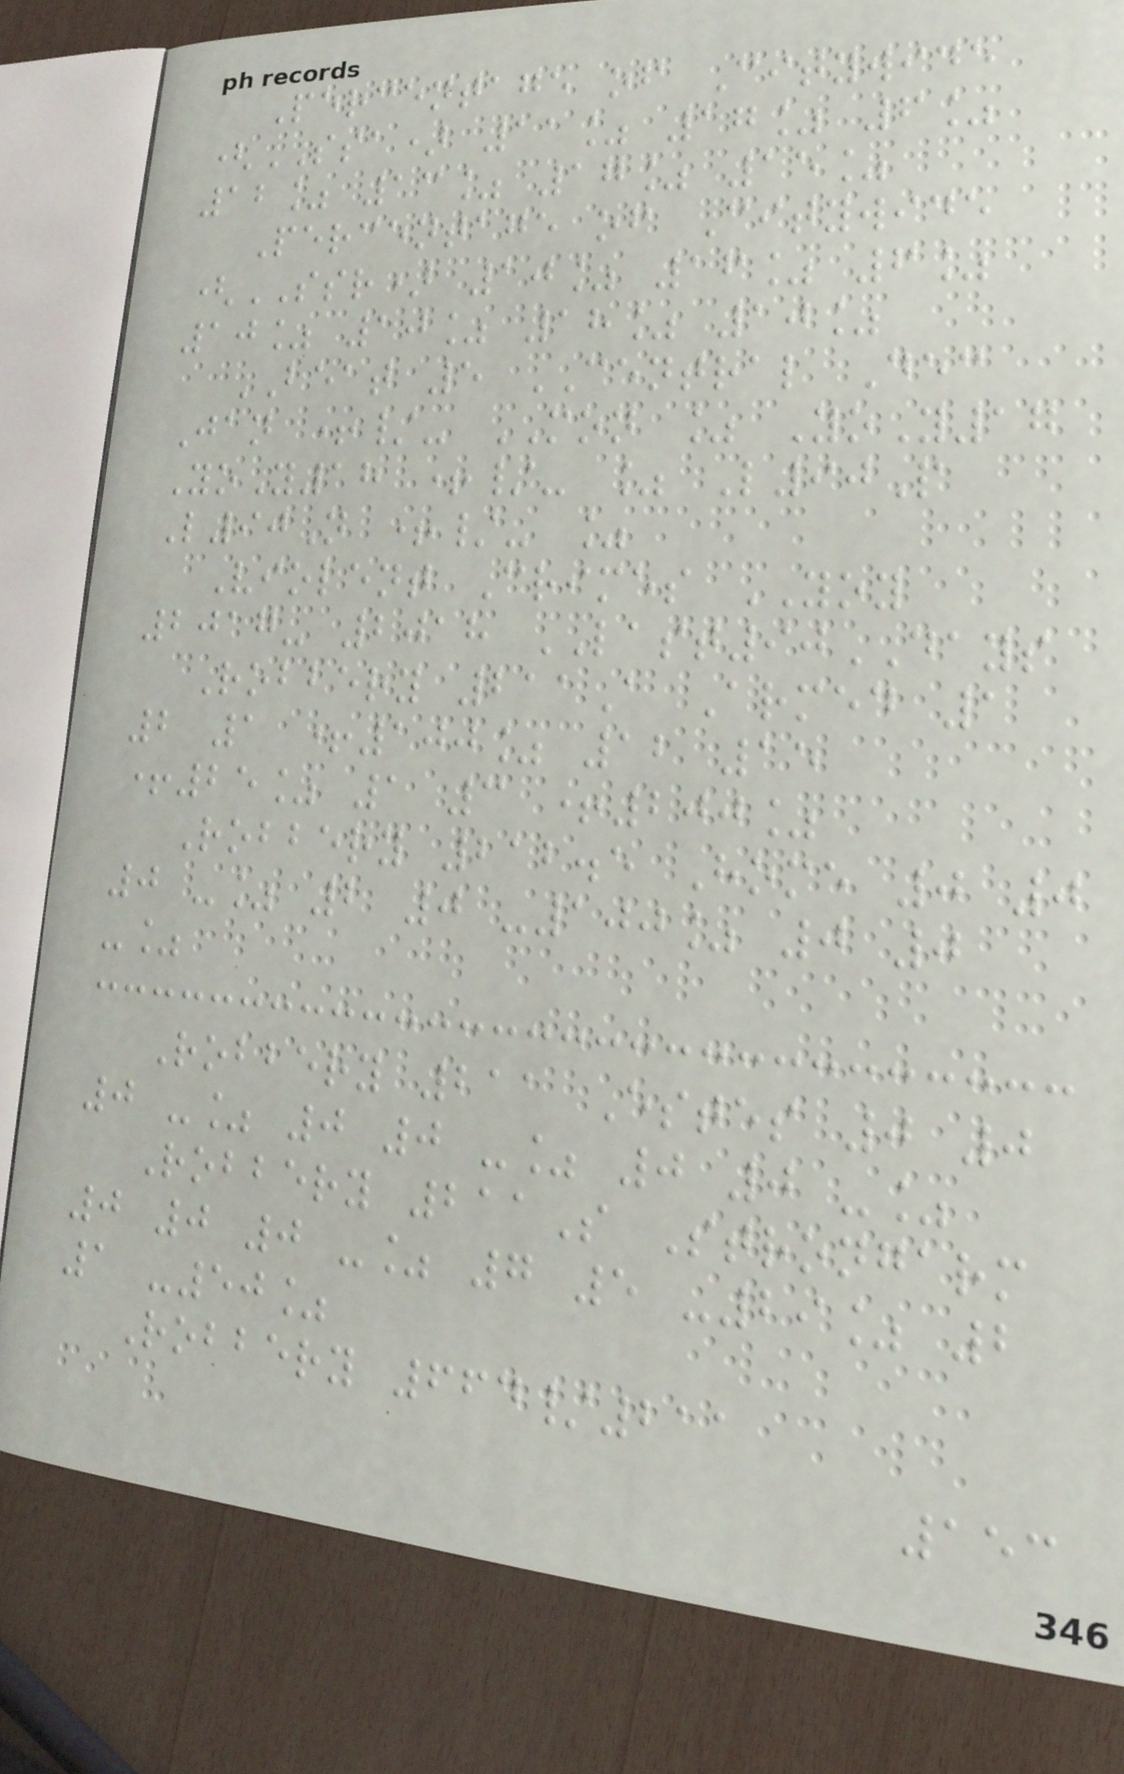Percentage of Citywide
(SSA) 11% 17% 6%
12% 13% 17% 15%
Percentage of Citywide
(SSR) 10% 16% 6%
10% 10% 18% 10%
BEAT 5 CENTRAL Dec
Jan +/- MON % YoY17
YoY18 +/- % L90P
L90N +/- %
Violent Crimes YOY
2017- 2018 LAST90DAYS
Robbery 211A Armed 1
2 1 +100% 12 15
+25% 1 3 +200%
Robbery 212.5 Home 0 0
0 -% 2 0 -100% 0 0
-%
Robbery 211 Estes 0 0
0 -% 0 0 -% 0 0 -%
Robbery 211S Strongarm
0 0 0 -% 7 5 -29% 2
1 -50%
Robbery 664/211
153
